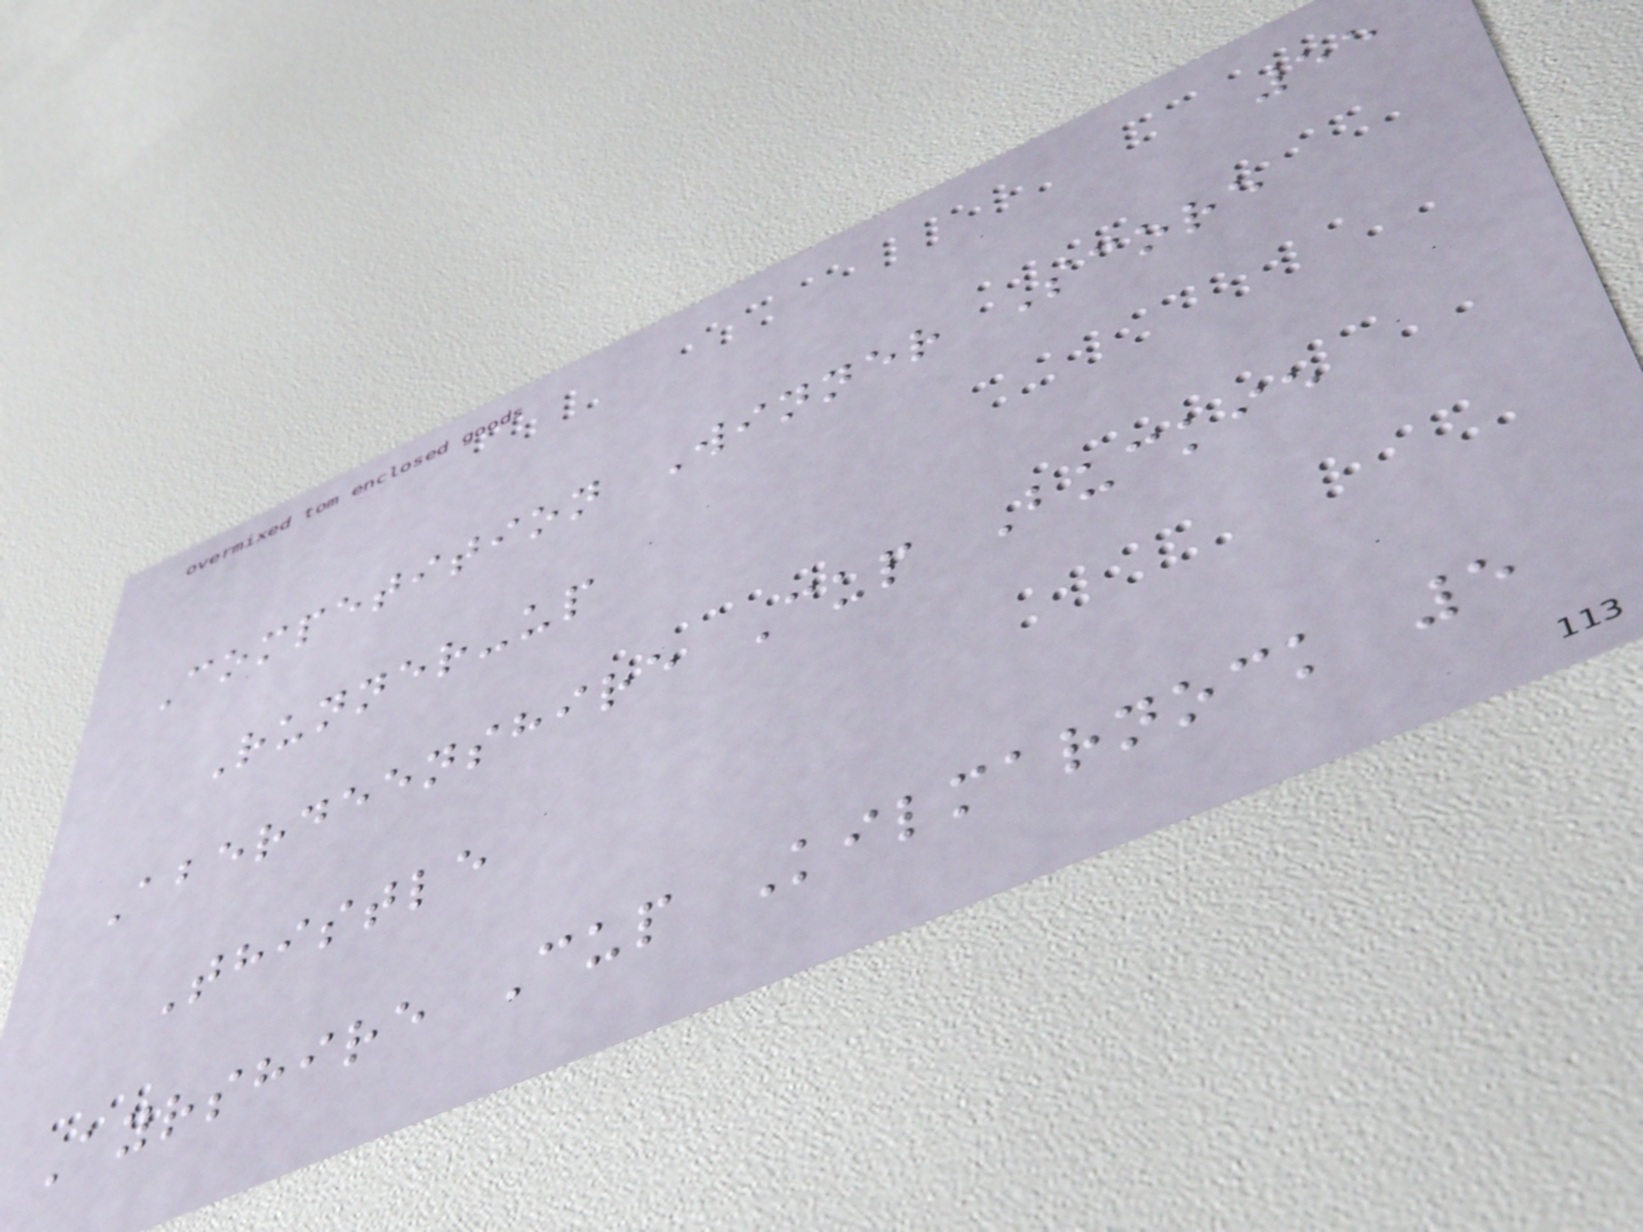55
Competition Winner Score
Runner-up
Aberdeenshire Cup Buckie
Thistle
Ayrshire Cup Kilmarnock 5
